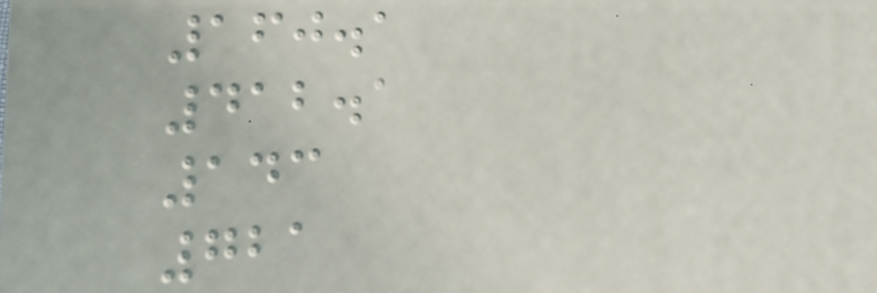160.1
412.1
143
721
